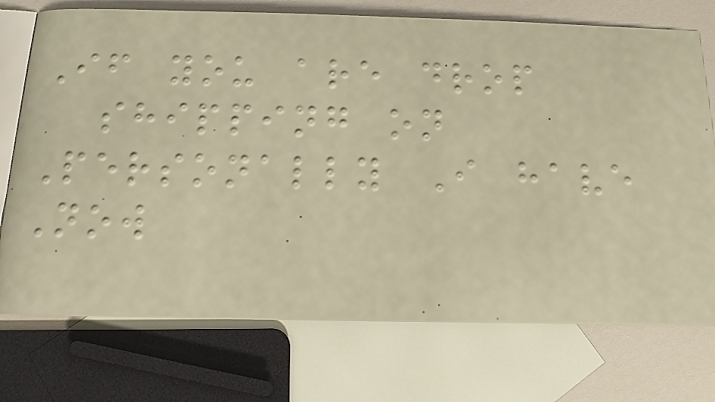If you are drop
shipping on
Personally I have
Now
